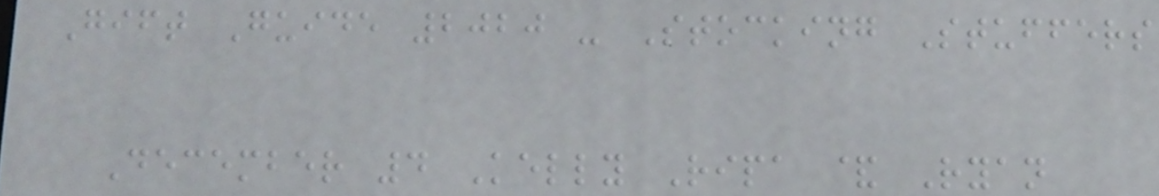Gift Guide 2020 - Stocking Stuffers
December 4 Kelly Ripa & Ryan
